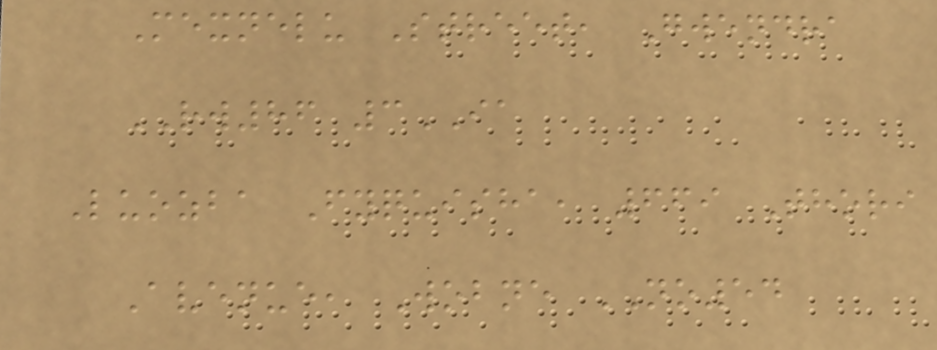Mexnelu Street, Gwendra
RW86 3IA
Luozba Fyquisha, 669 Thori
Avenue, Wobne NO54
